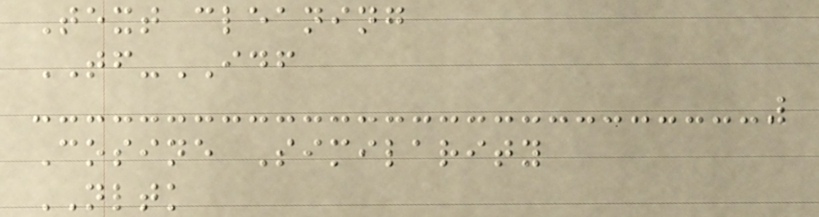Text cleaning
TF-IDF
Cosine Similarity
NLTK
